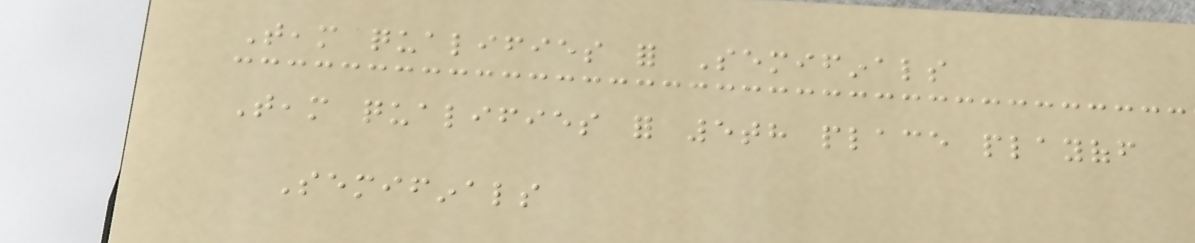Team qualifies for Semifinals
Team qualifies for 5th place playoff
Semifinals
